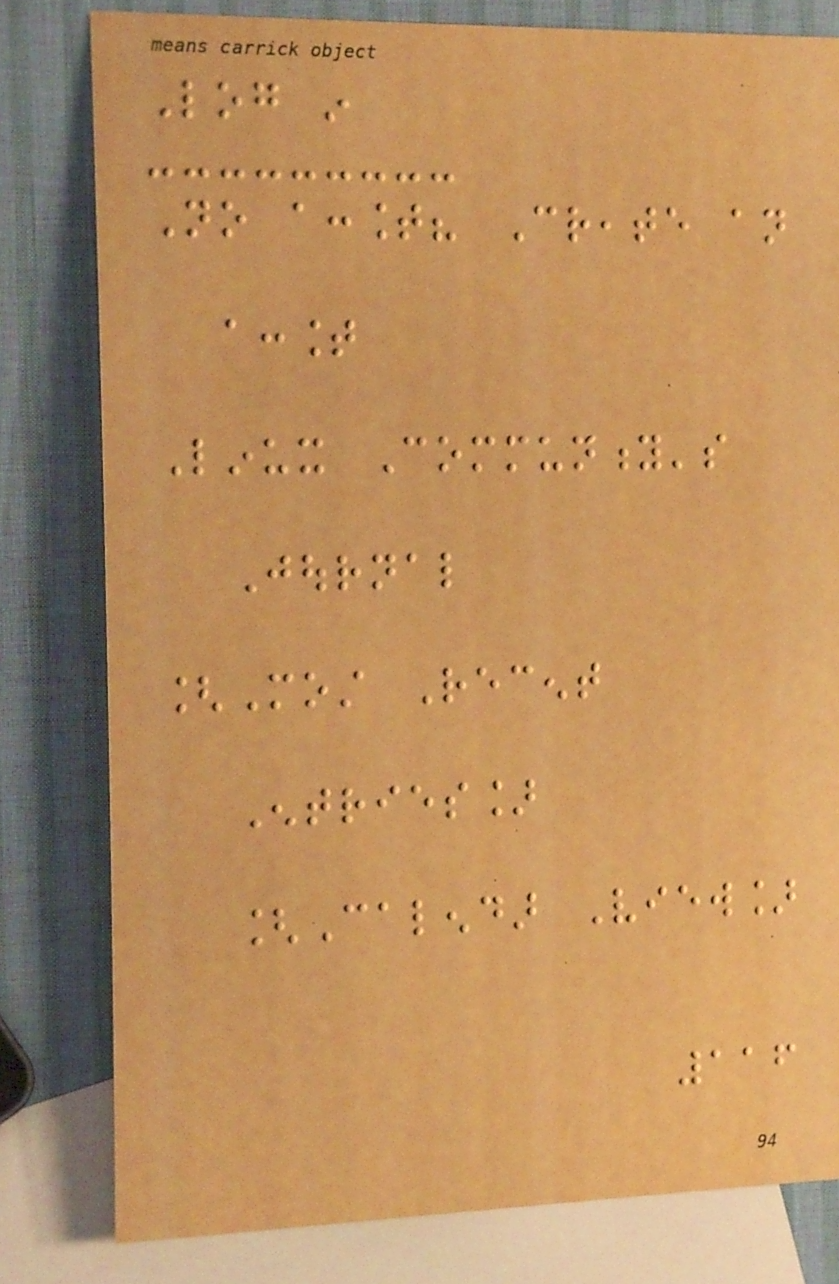Log in
No account? Create an
account
Linux Community's
Journal
[Most Recent
Entries]
[Calendar View]
116
